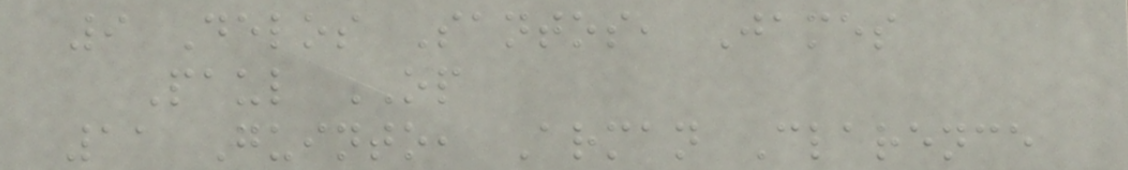9 Delos Santos, James
Paul OP
11 Guinto, Arman Clarence
